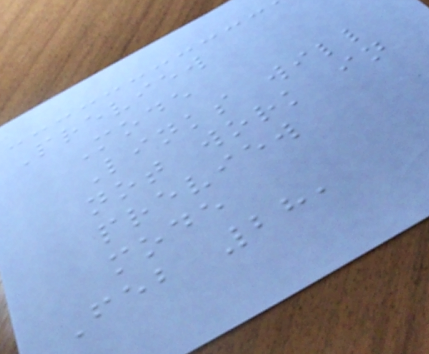Preview
Mode
Links will
not work in
preview
mode
Feb 28,
